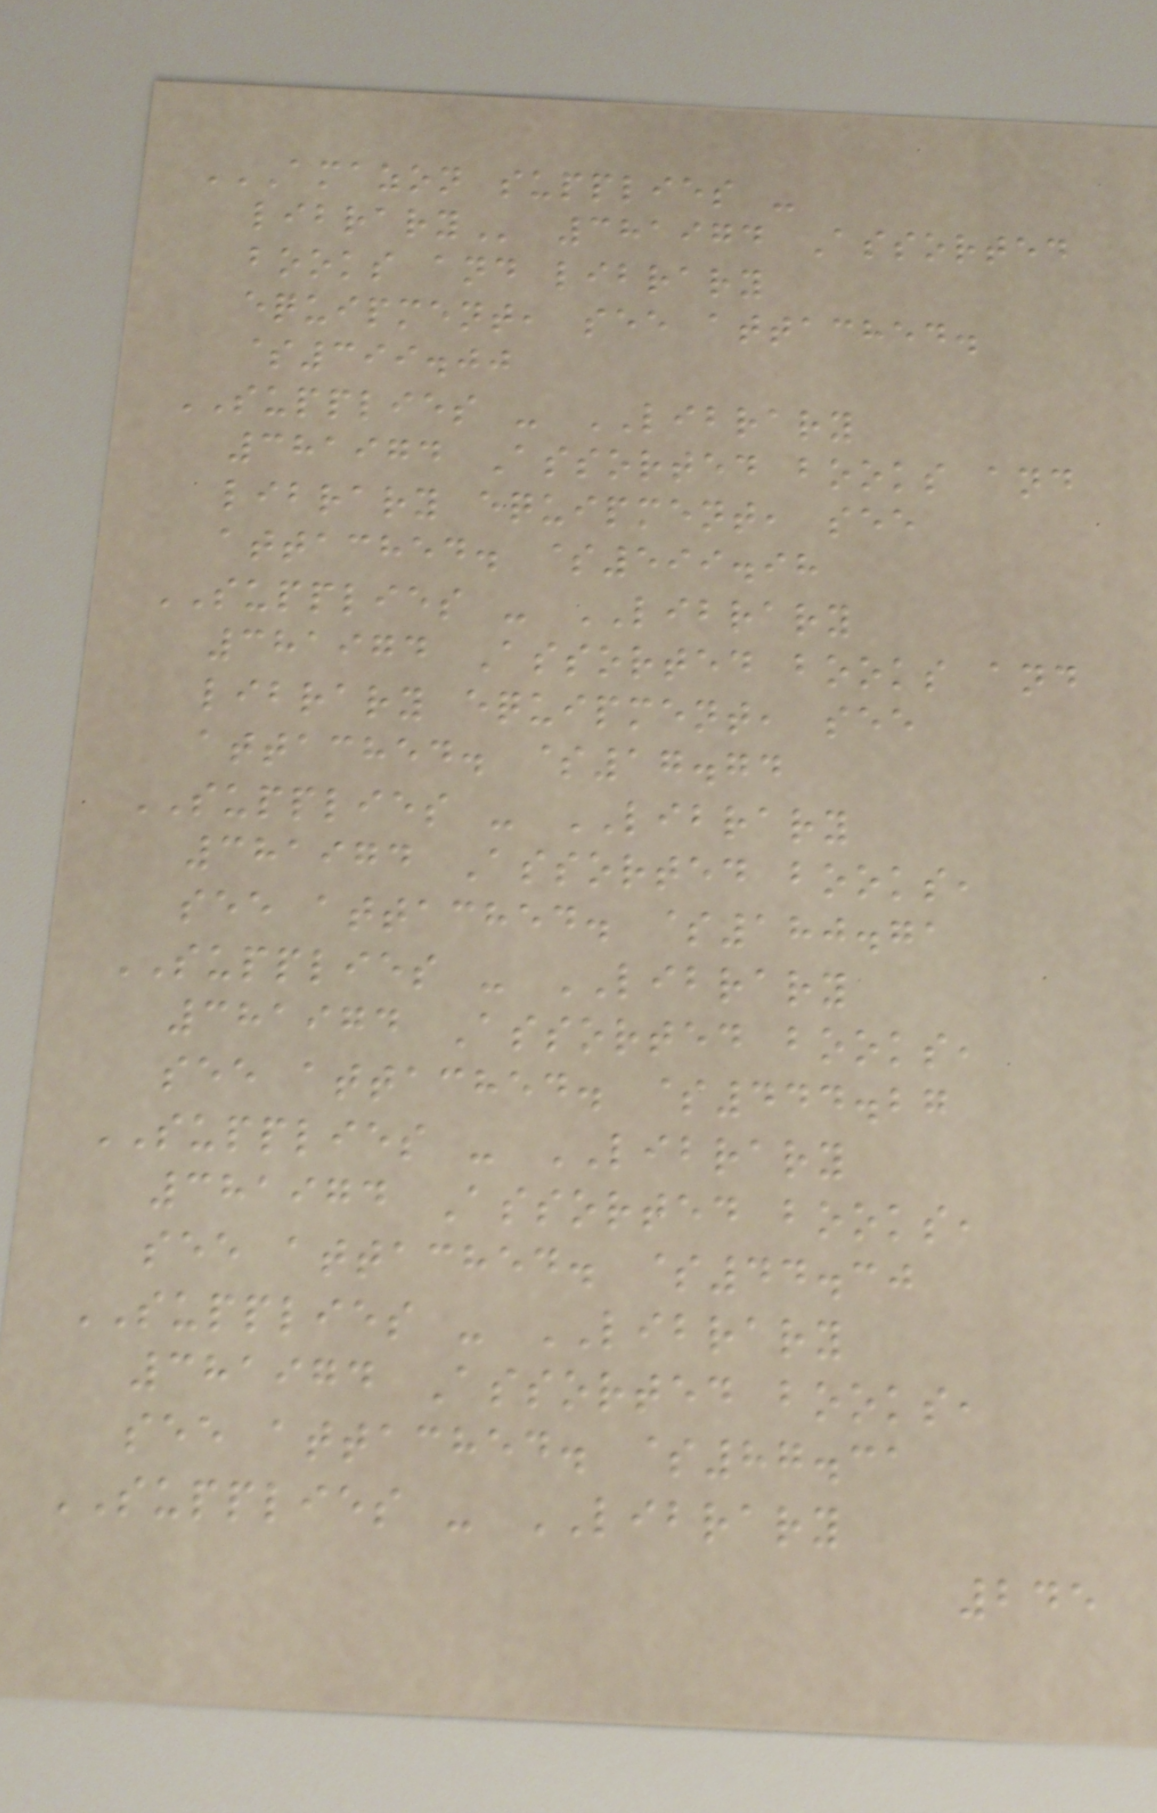AMAZON SUPPLIES -
LIBRARY 381974 Assorted
books and library
equipment, see attached.
$399.00
SUPPLIES - LIBRARY
381974 Assorted books and
library equipment, see
attached. $599.98
SUPPLIES - LIBRARY
381974 Assorted books and
library equipment, see
attached. $17.74
SUPPLIES - LIBRARY
381974 Assorted books,
see attached. $180.71
SUPPLIES - LIBRARY
381974 Assorted books,
see attached. $444.27
SUPPLIES - LIBRARY
381974 Assorted books,
see attached. $44.30
SUPPLIES - LIBRARY
381974 Assorted books,
see attached. $87.31
SUPPLIES - LIBRARY
245
